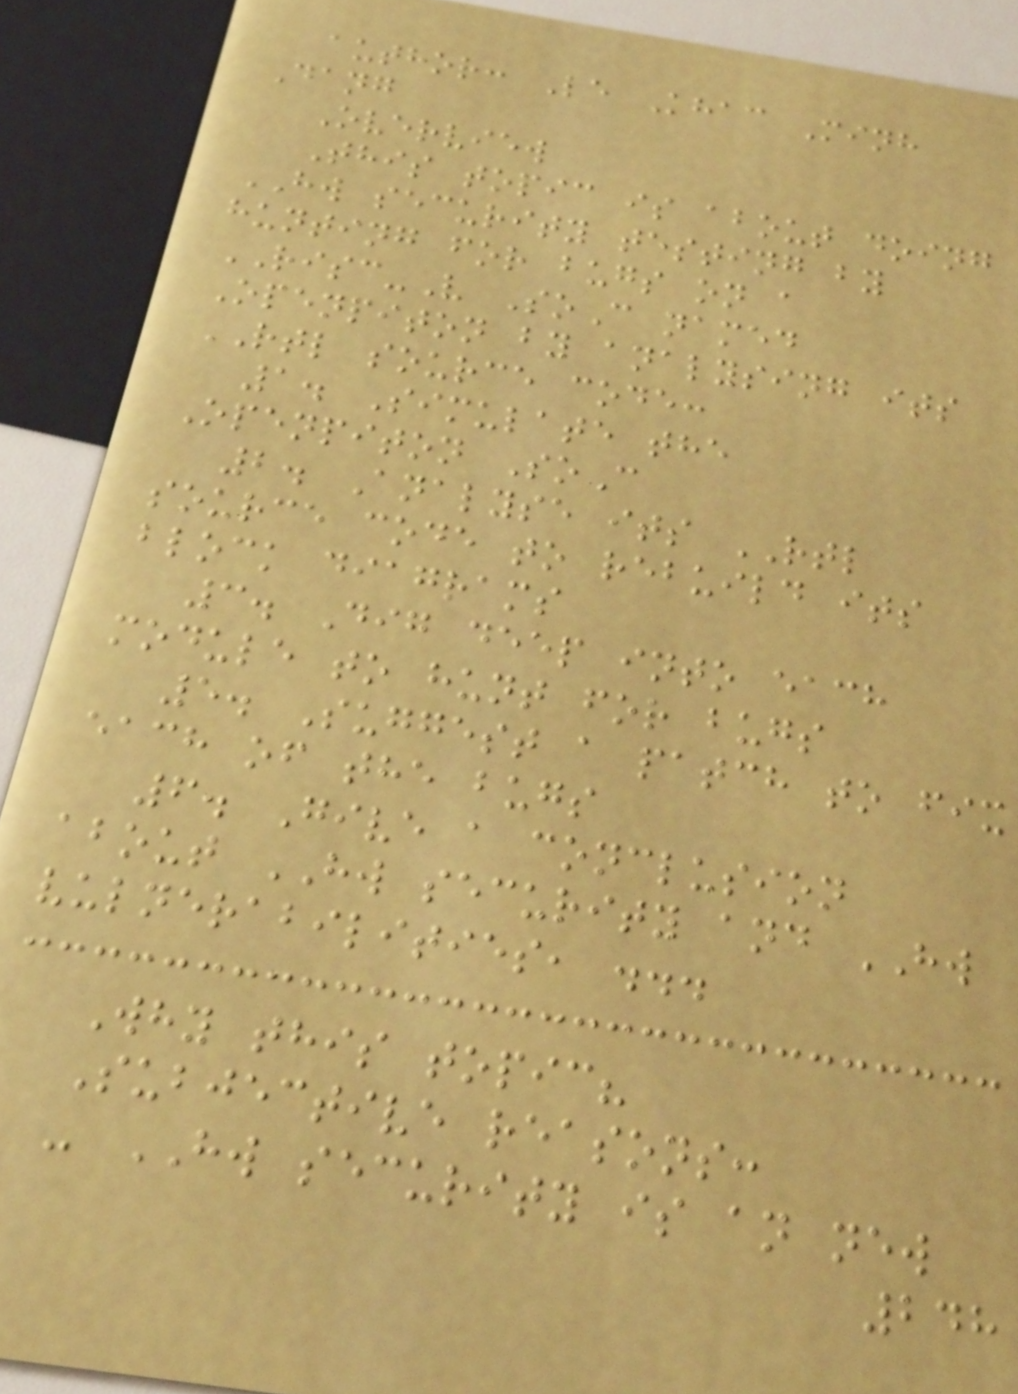author: Le Khac Minh
Dang
Overview
This topic is about doing
HW security testing by
hunting for bugs on a
RISC-V SoC named
Openpiton by analysing its
RTL source code:
1. Simulate the
Openpiton SoC
2. Analyse its RTL
source code to rebuild its
block diagrams
3. Dig deep into each
module to hunt for bugs
5. Suggest a patch to fix
each of the bugs
6. Give a conclusion
about HW security and HW
vulnerabilities, ...
Why this topic?
Subjective reasons:
- HW security is an new
248
